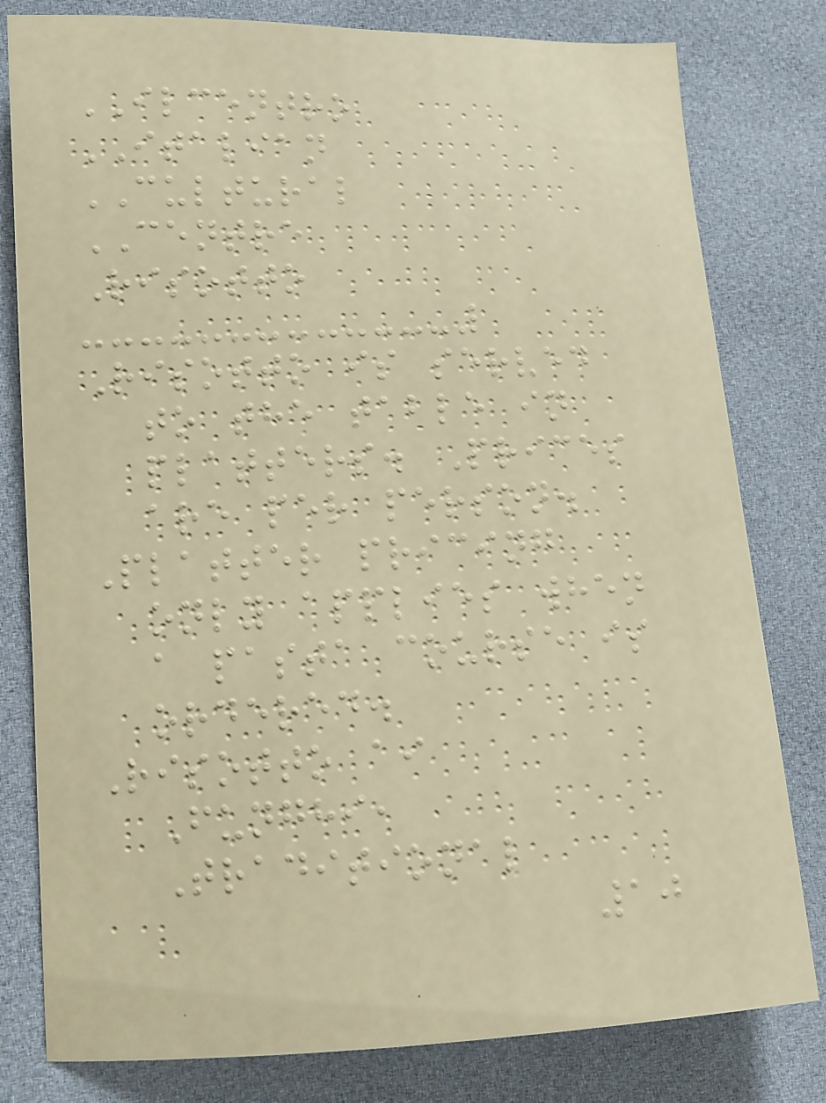ILCENTRO
ITALIAN
CULTURAL
CENTRE
Risotto
Risotto is served
to the table in
platters. Prices
are per person.
Platter pricing
only applies when
a pasta course is
ordered.
Risotto ai
Funghi,
Traditional
10
